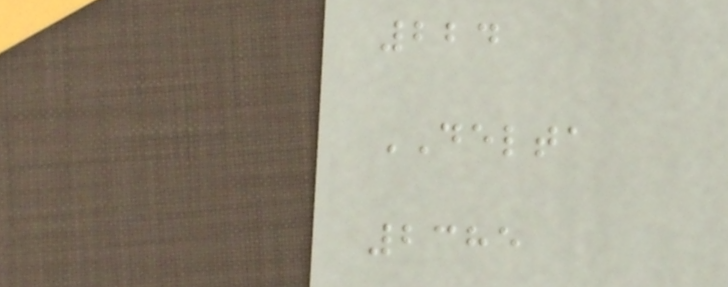224
DELTA
2385
